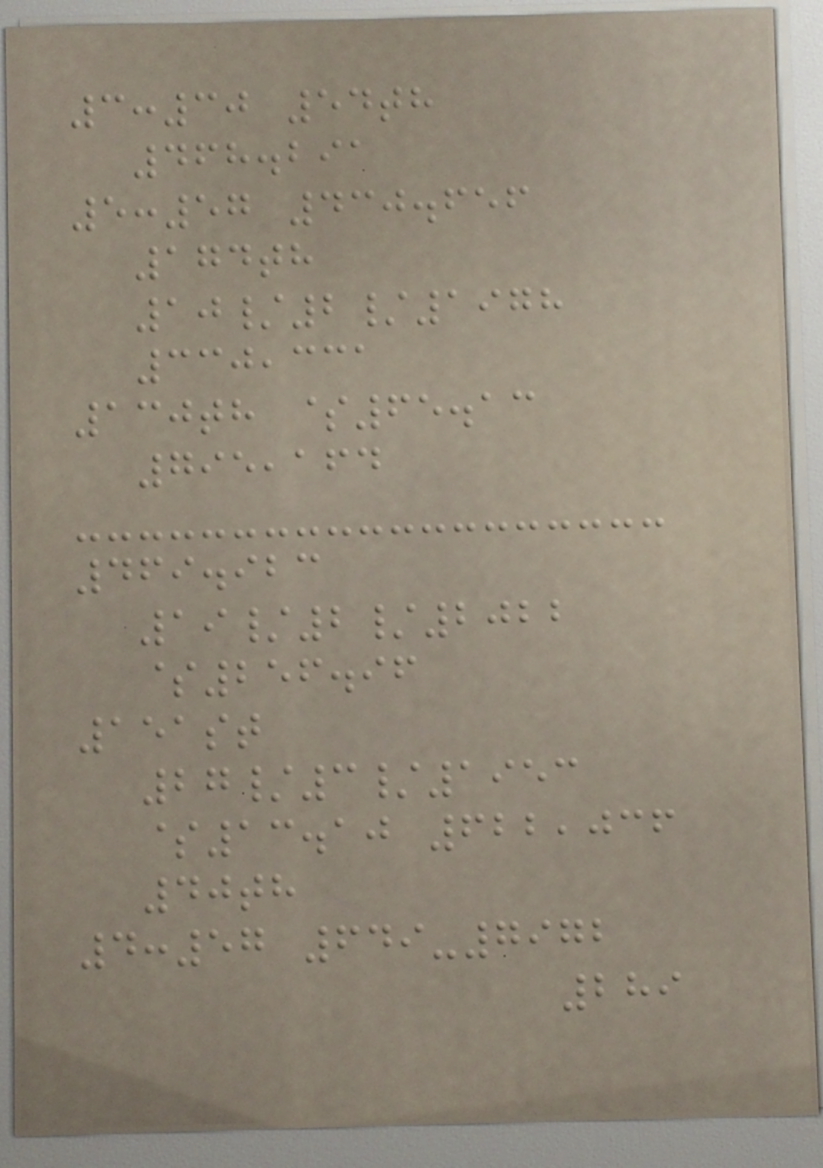3:30 54th
468.291
5:57 430.656
174th
10/2/1978
330,331
130th $65.13
795,164
469.923
19/2/2022
$256.96
151st
27/3/1953
$13.10 622,036
40th
4:57 649-7972
289
